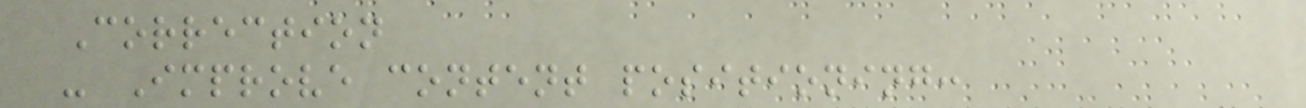Correction
- Improve content positioning:
